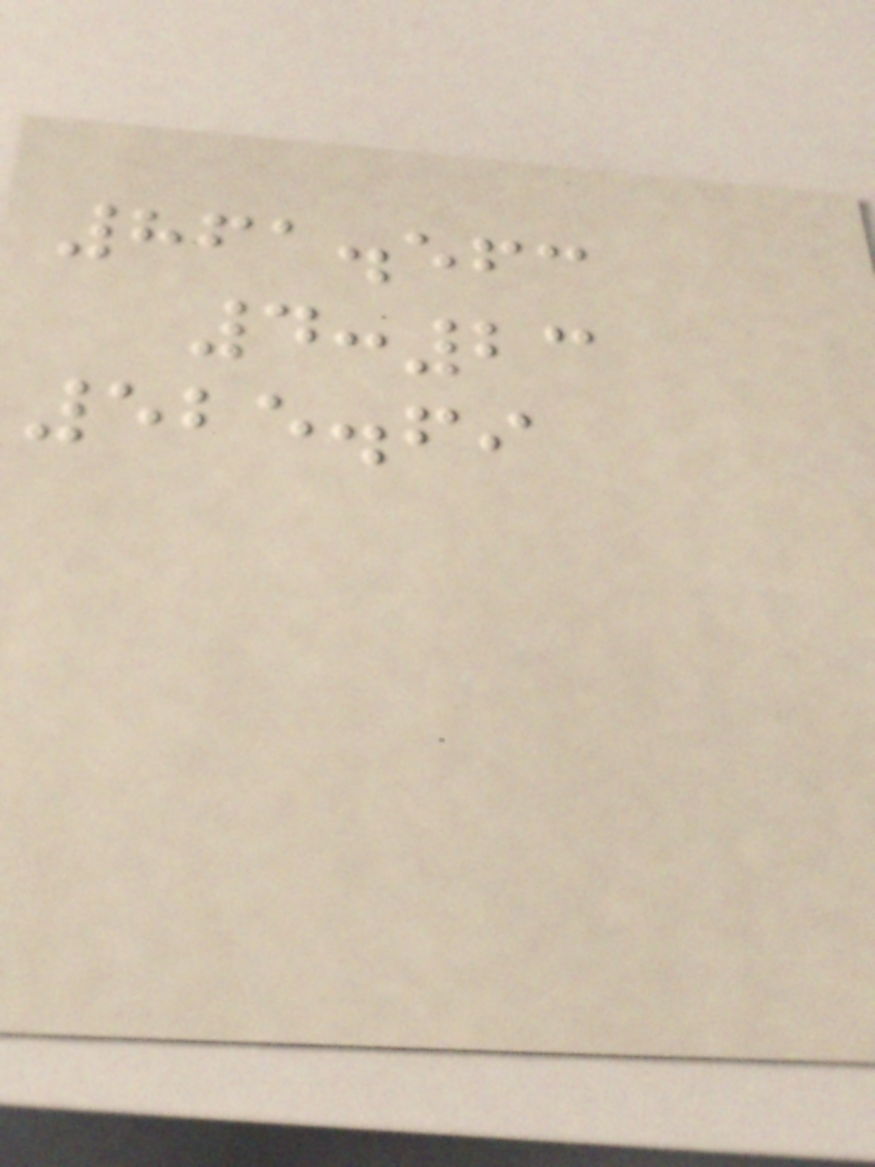861.563
4:23
525.69
